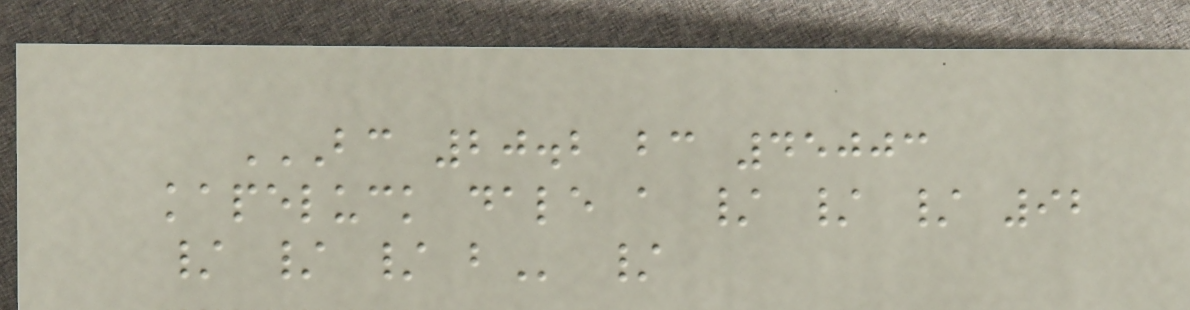BC 20.2 BC 45003
KAPELUCK DALE A / / / 92
/ / / B /
